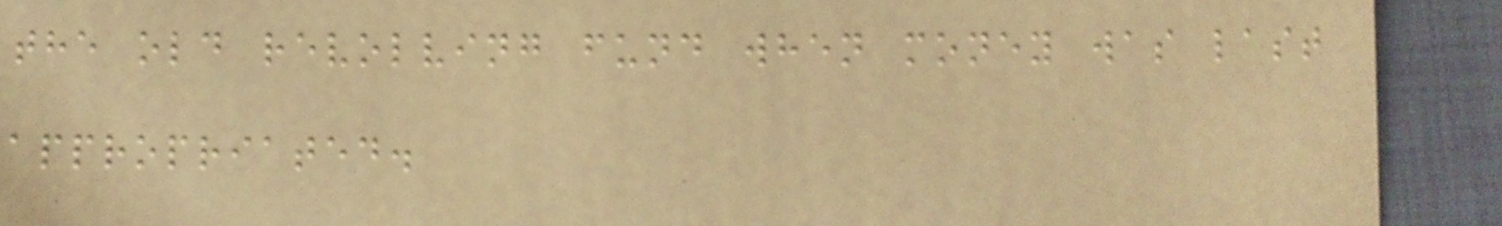the old revolving fund when money was last
appropriated.
